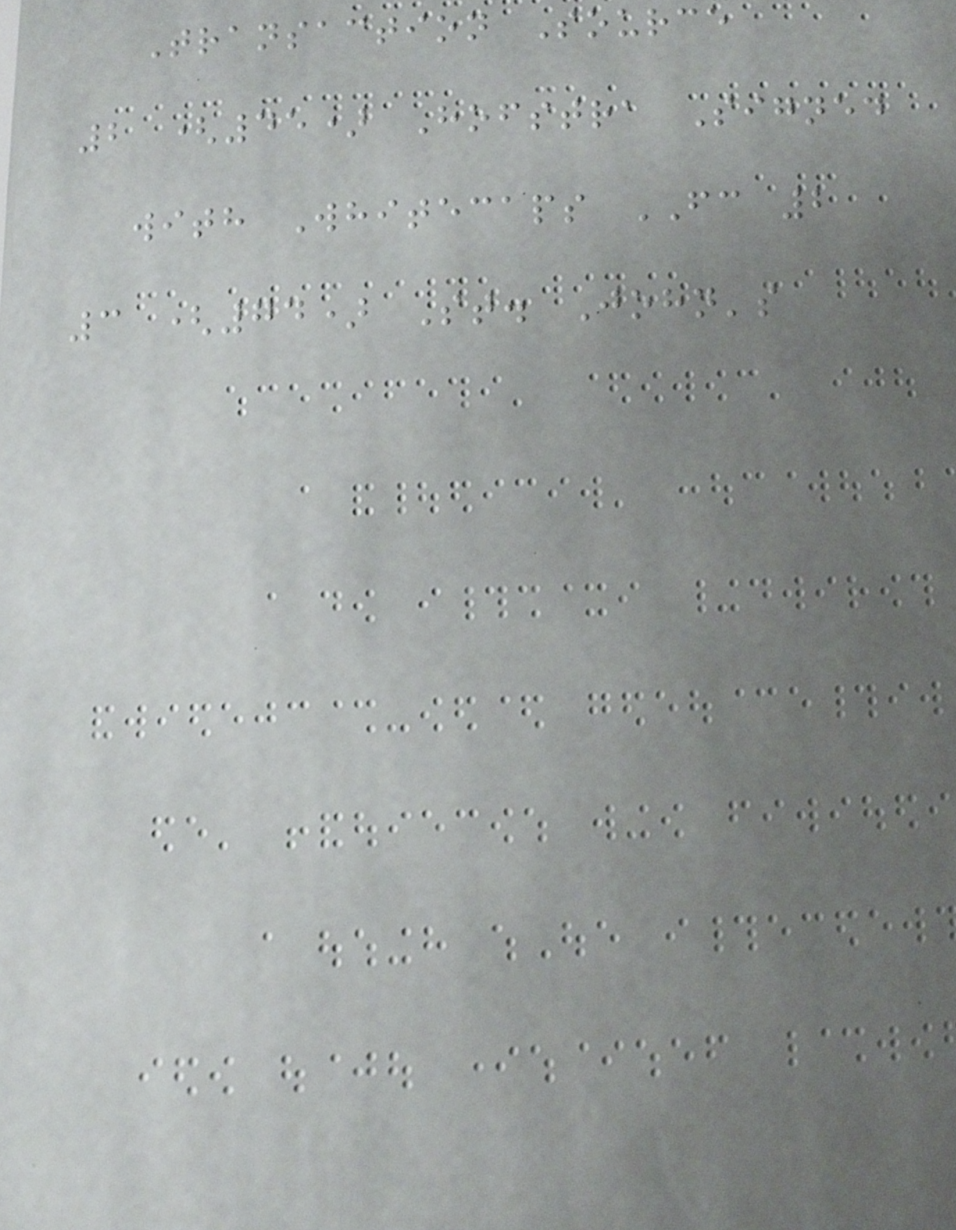Transaction Source
2 (45) Hofstra Signed
with Whitecaps FC 2
3 (74) St. John's
